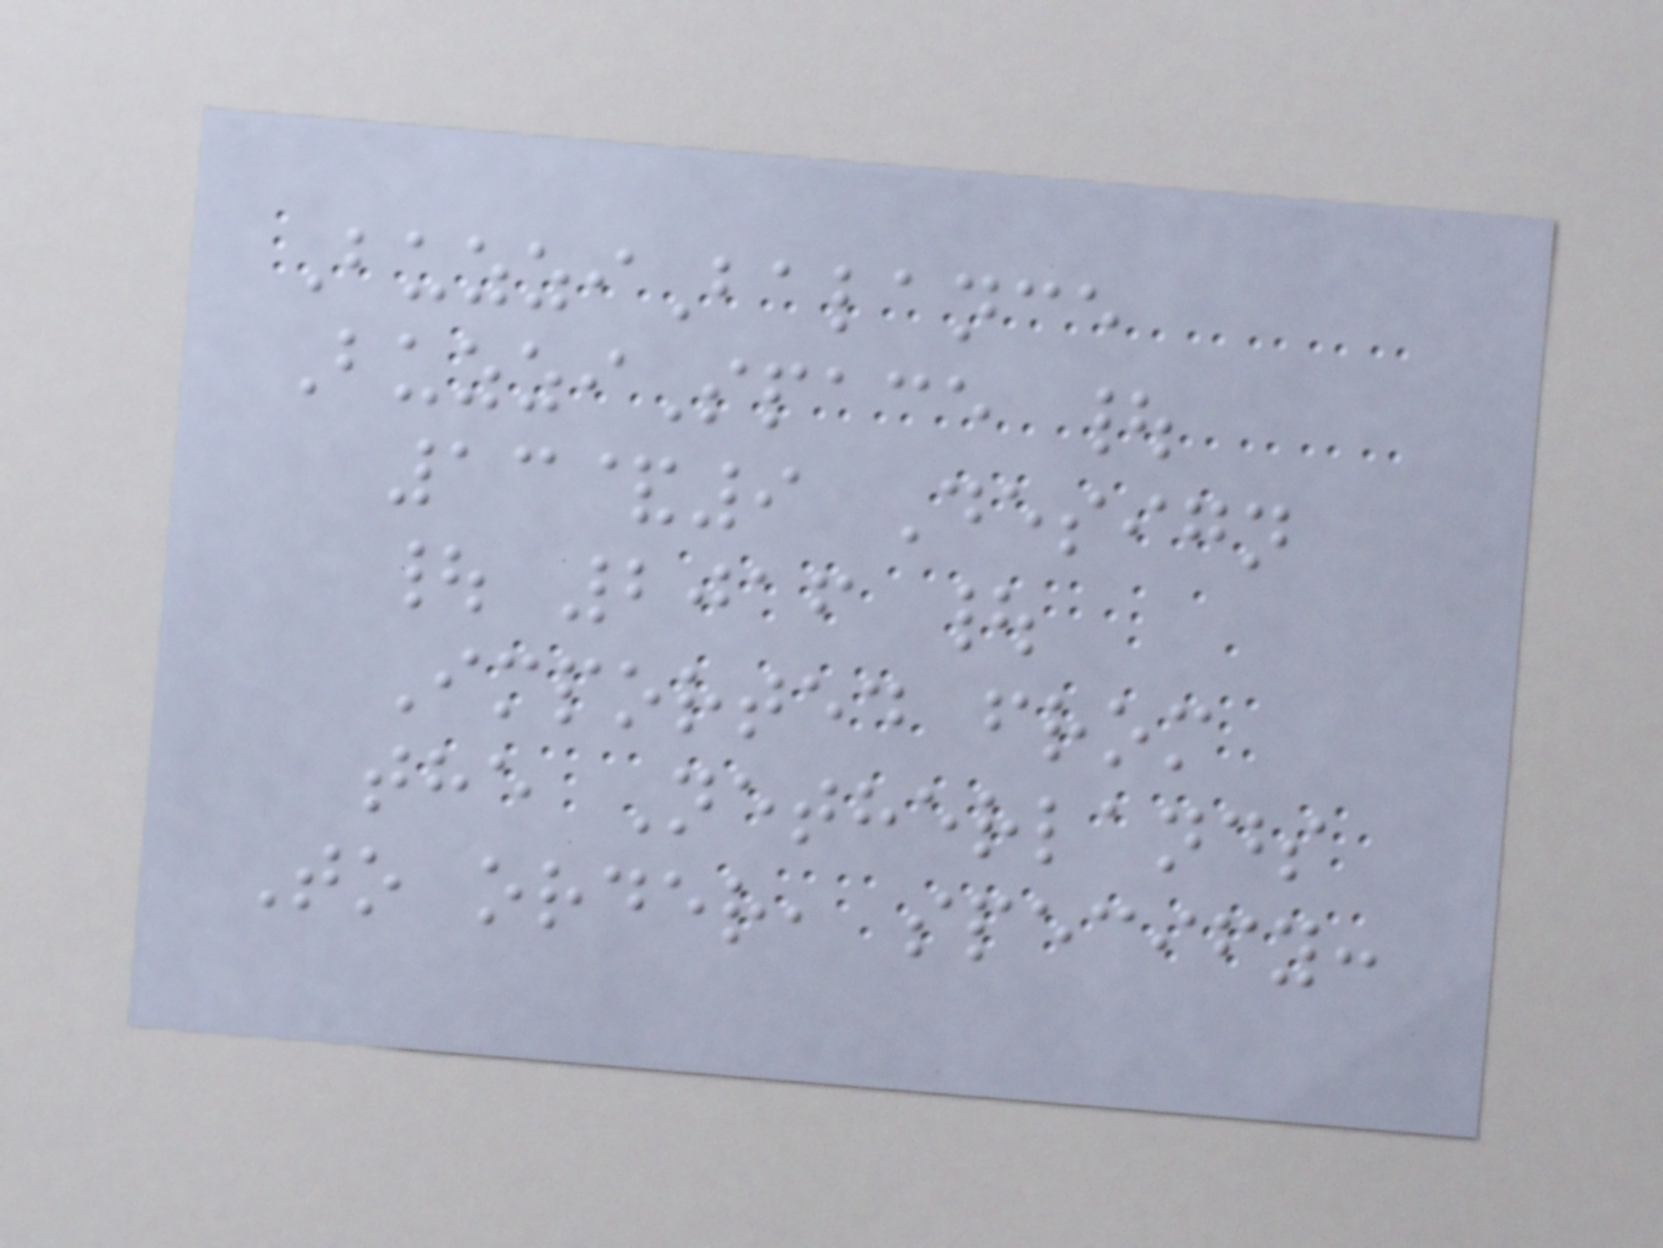BuzziBalance
BuzziSpace |
13&9 Design
| 2016 |
Imported from
the Netherlands
To order, specify:
